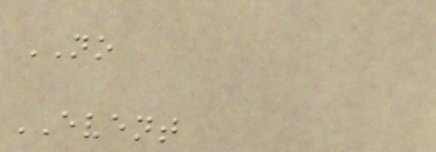NO
EVENT
